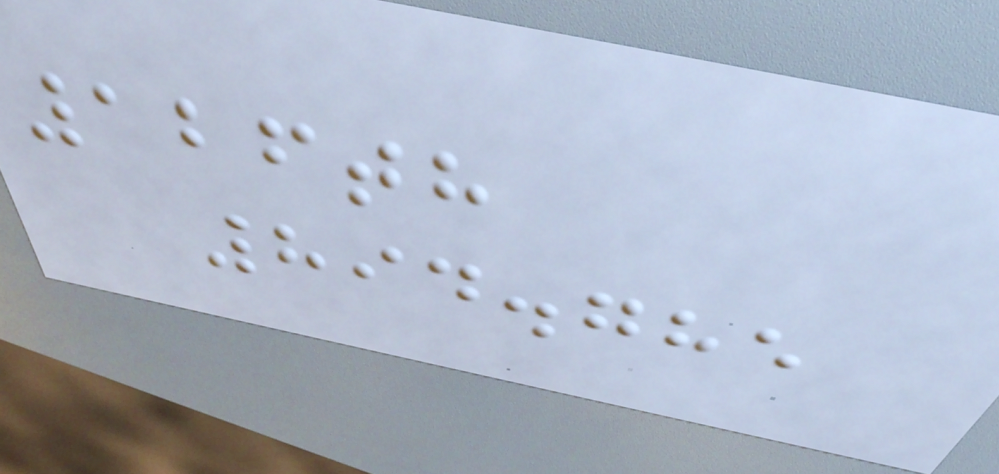126th
894.785
